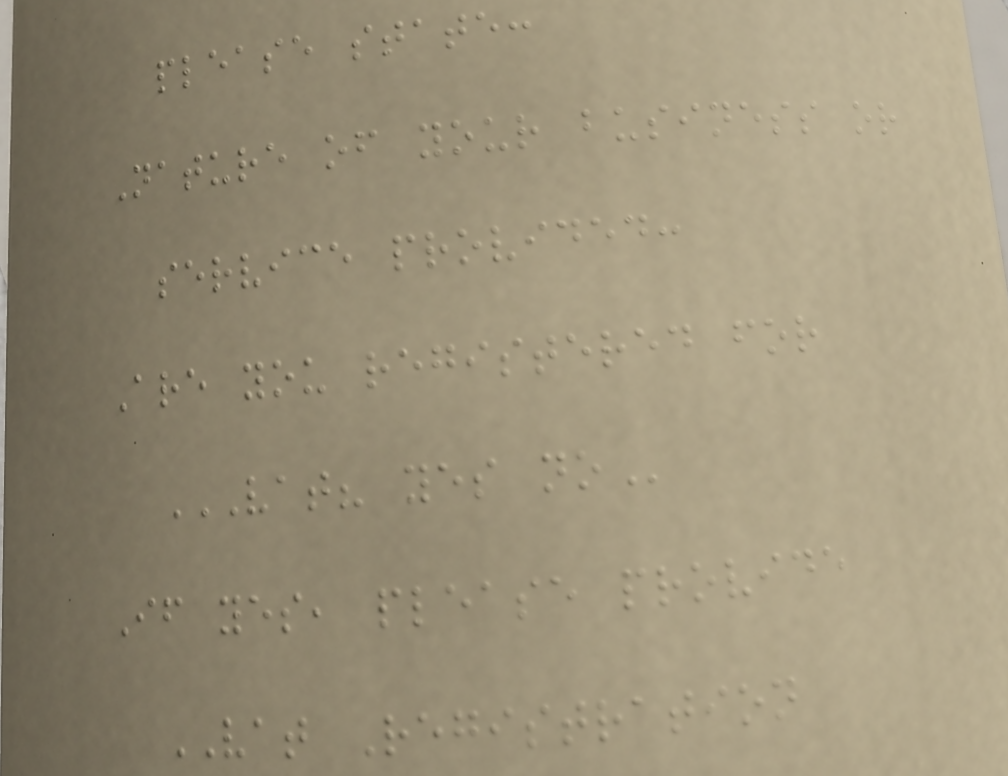please state:
Nature of your business or
service provided:
Are you registered for
VAT? YES NO
If yes, please provide
VAT Registration
